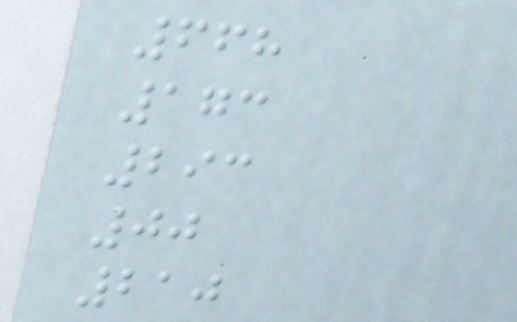668
173
293
00
210
